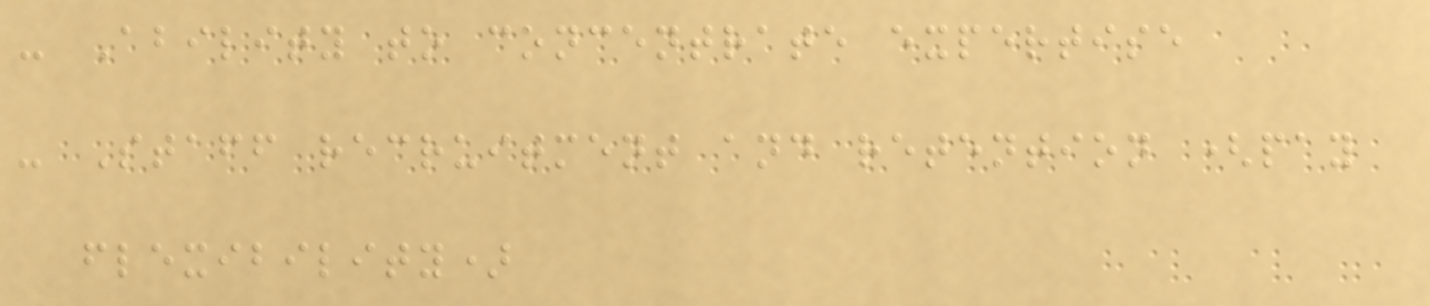- Ability to concentrate expertise
- Staff recruitment and retention (pay
flexibility)
